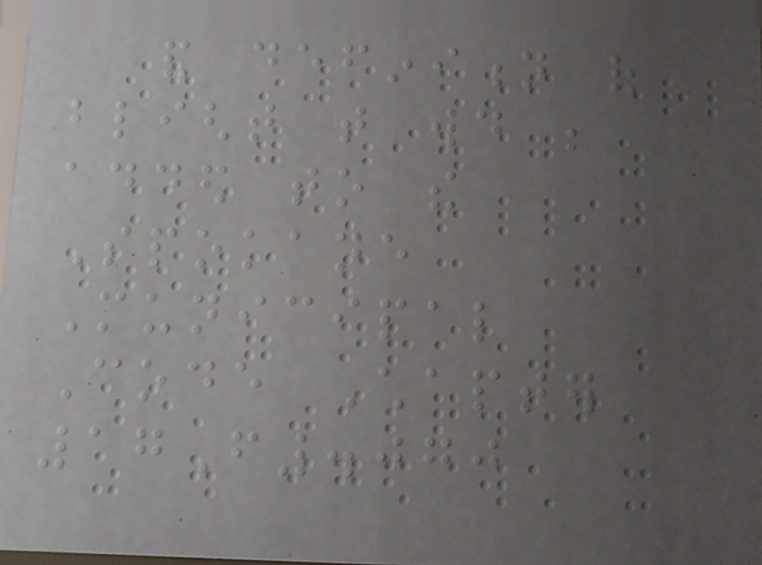and definition of
blight that would be
added to the
Spokane
Municipal
Code Chapter
17F.070
